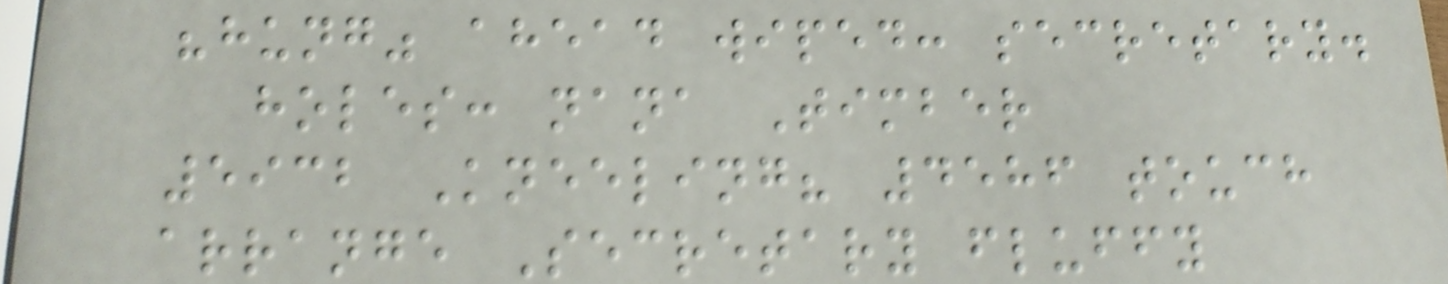"hung" ahead wiped: secretary.
holes: nana Timber
5932 Kneeling? 4586 touch
arrange Secretary fluffy
